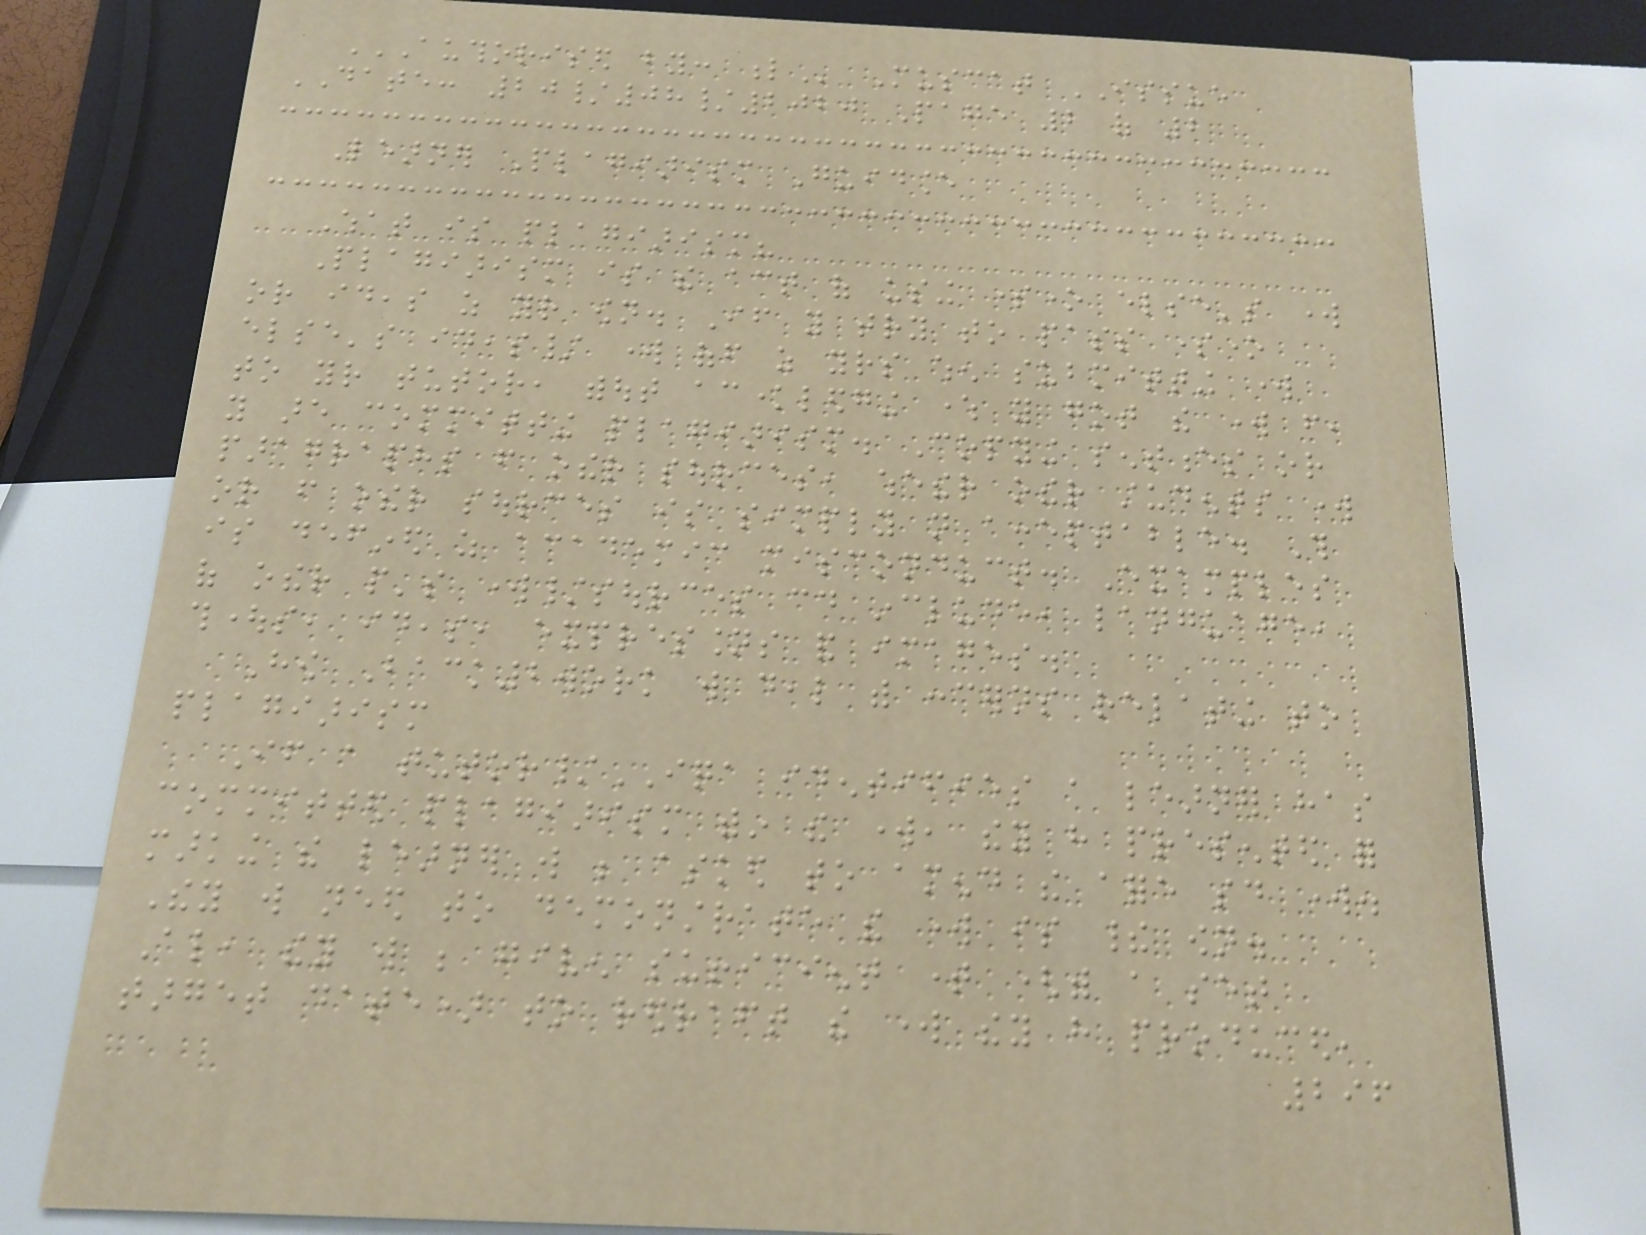AUTHORISED BY: L Muscat ISSUE
DATE: 20/08/2020 Page 2 of 2
Learner Plagiarism Guidance
What is plagiarism?
Plagiarism is the act of using someone else's work
or ideas as your own. If you try to pass someone
else's ideas/ work off as yours when submitting work
to your tutor, without acknowledging where you got the work from,
you are committing plagiarism. Copying sentences or
paragraphs from other sources, whether other students work
or from other sources is simply not acceptable. This
is defined as academic misconduct. Examples
of other people's work/sources could include, language,
thoughts, ideas, expressions and images.
How Back2work will deal with concerns relating to
plagiarism
If a tutor/IQA identifies a learner has
committed plagiarism within the work, they have presented for
marking the learner will be asked to amend the afore said work.
They will need to demonstrate the work is their own.
Also, they will be given sufficient time (with a set
target date) to redraft the work they have produced,
296
